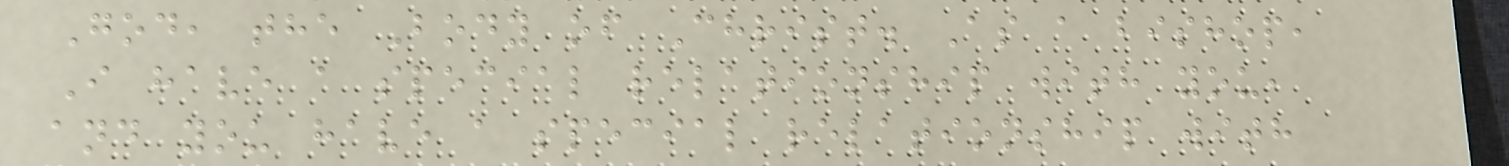God, the Body of Christ. As a bishop,
I have a special relationship with you,
and you have a special relationship with
